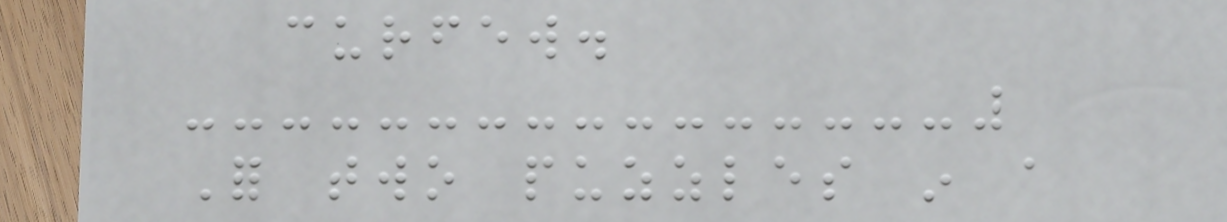curfew.
For two puzzles in a
